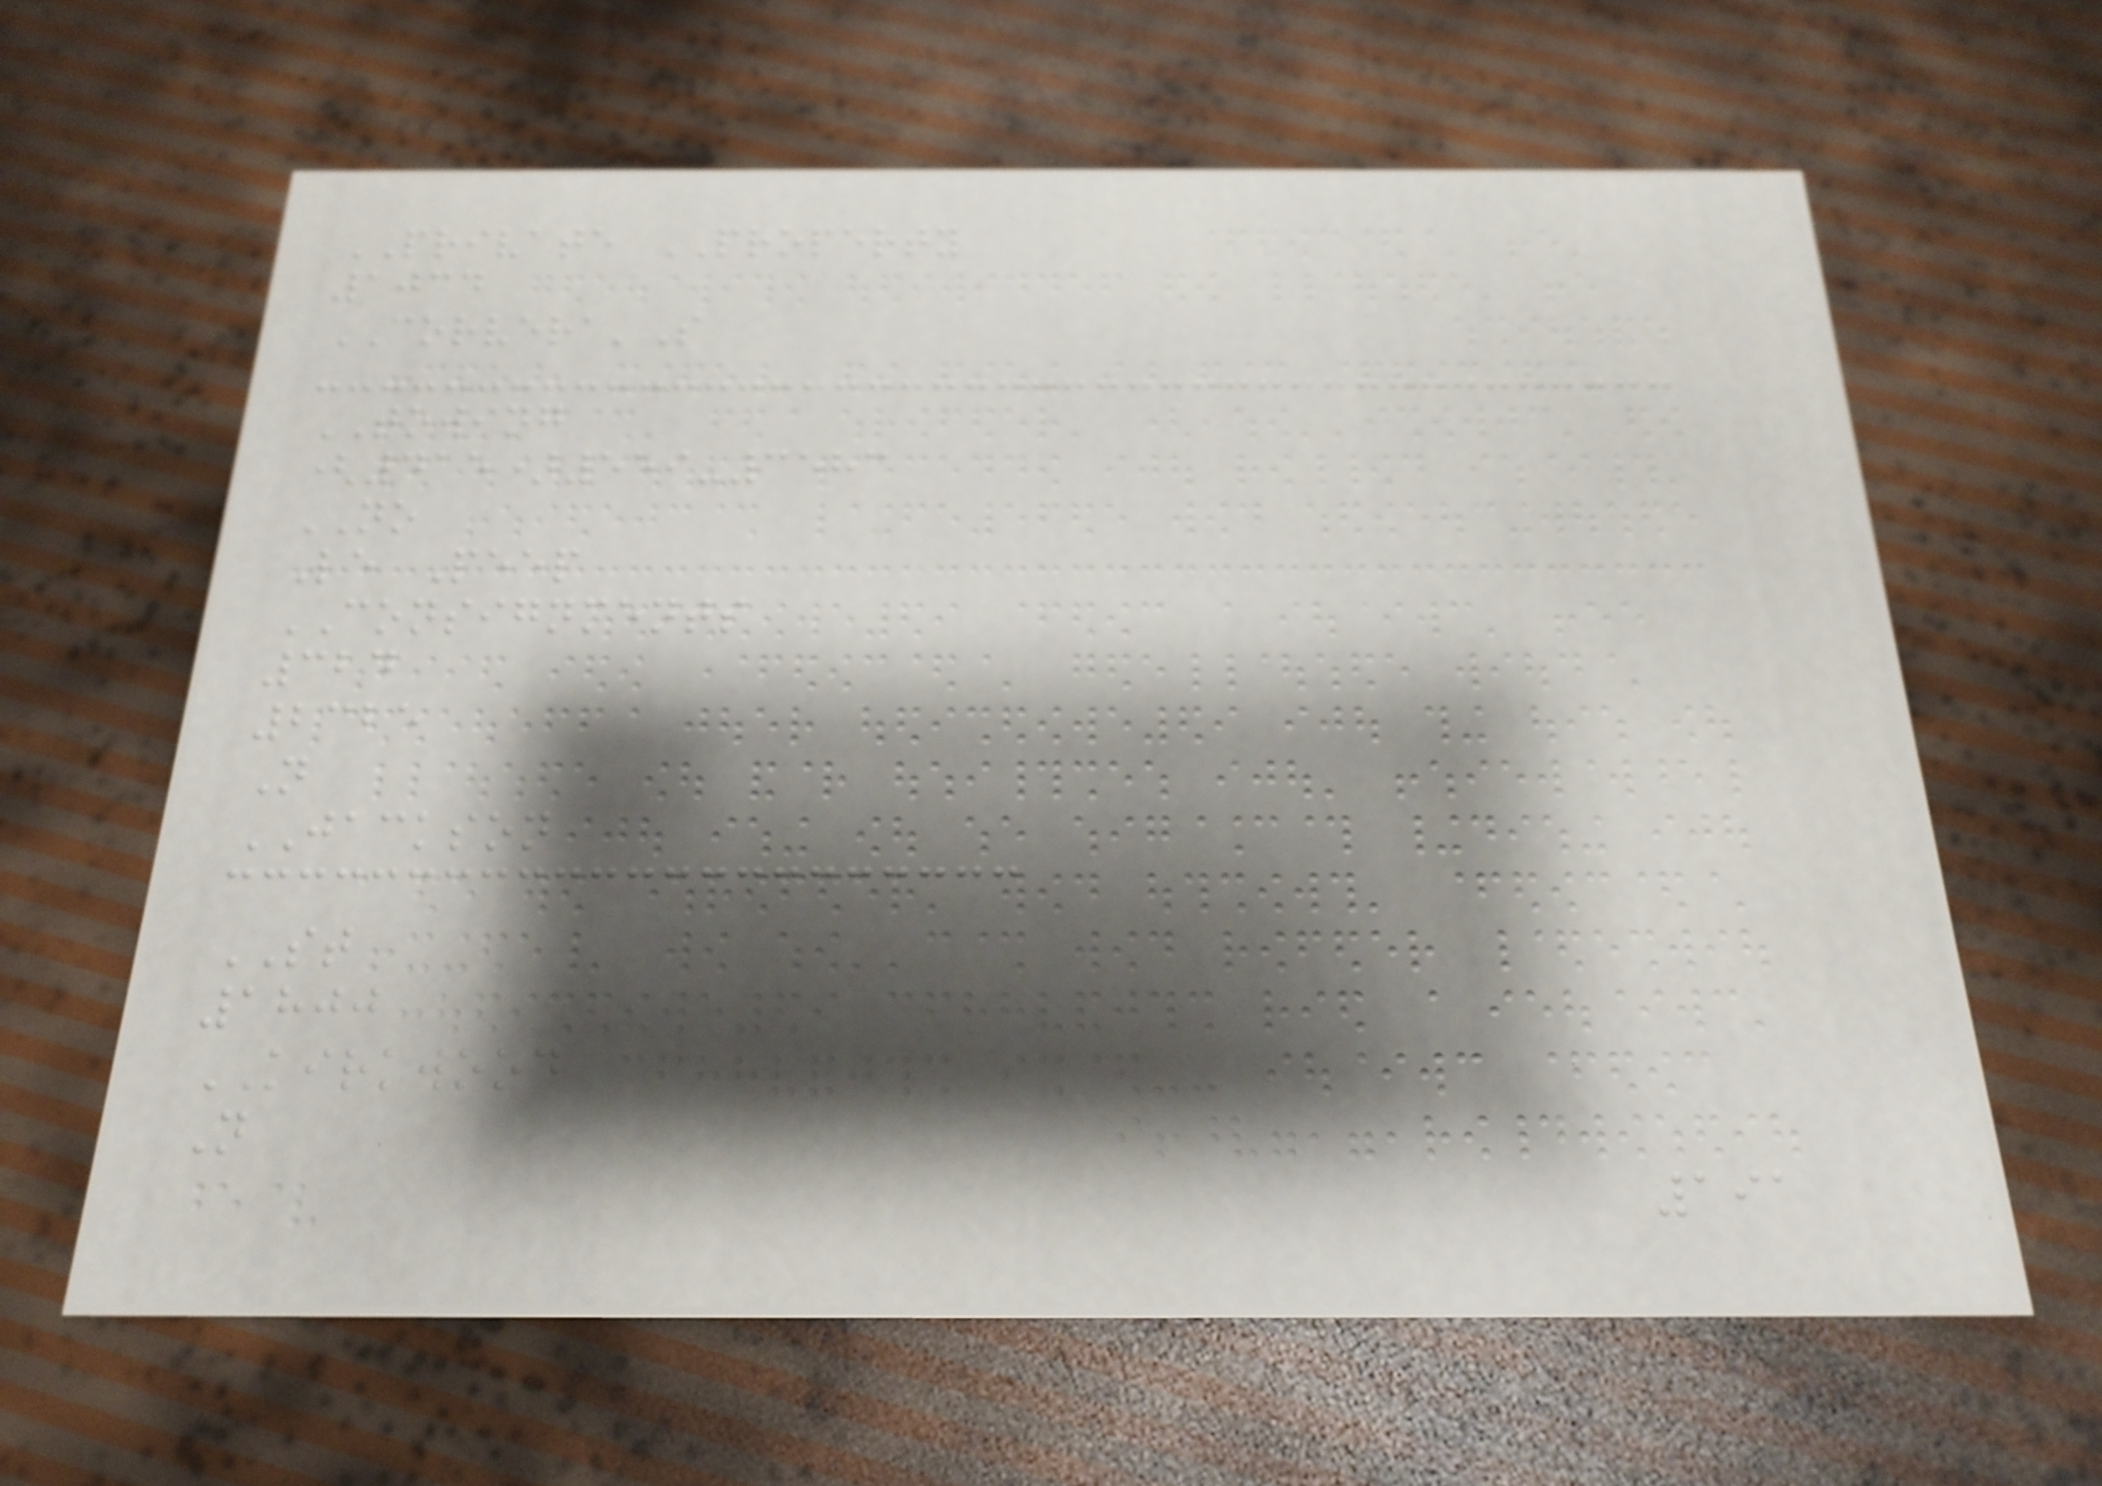PRIVATE PROPERTY
1034
CORVERA'S
TOWING
(415)559-3583
NO
Le Peep
CONSIGNMENTS
324
2325
N
JACKSON
ST
1800
KIRKWOOD
N
191
